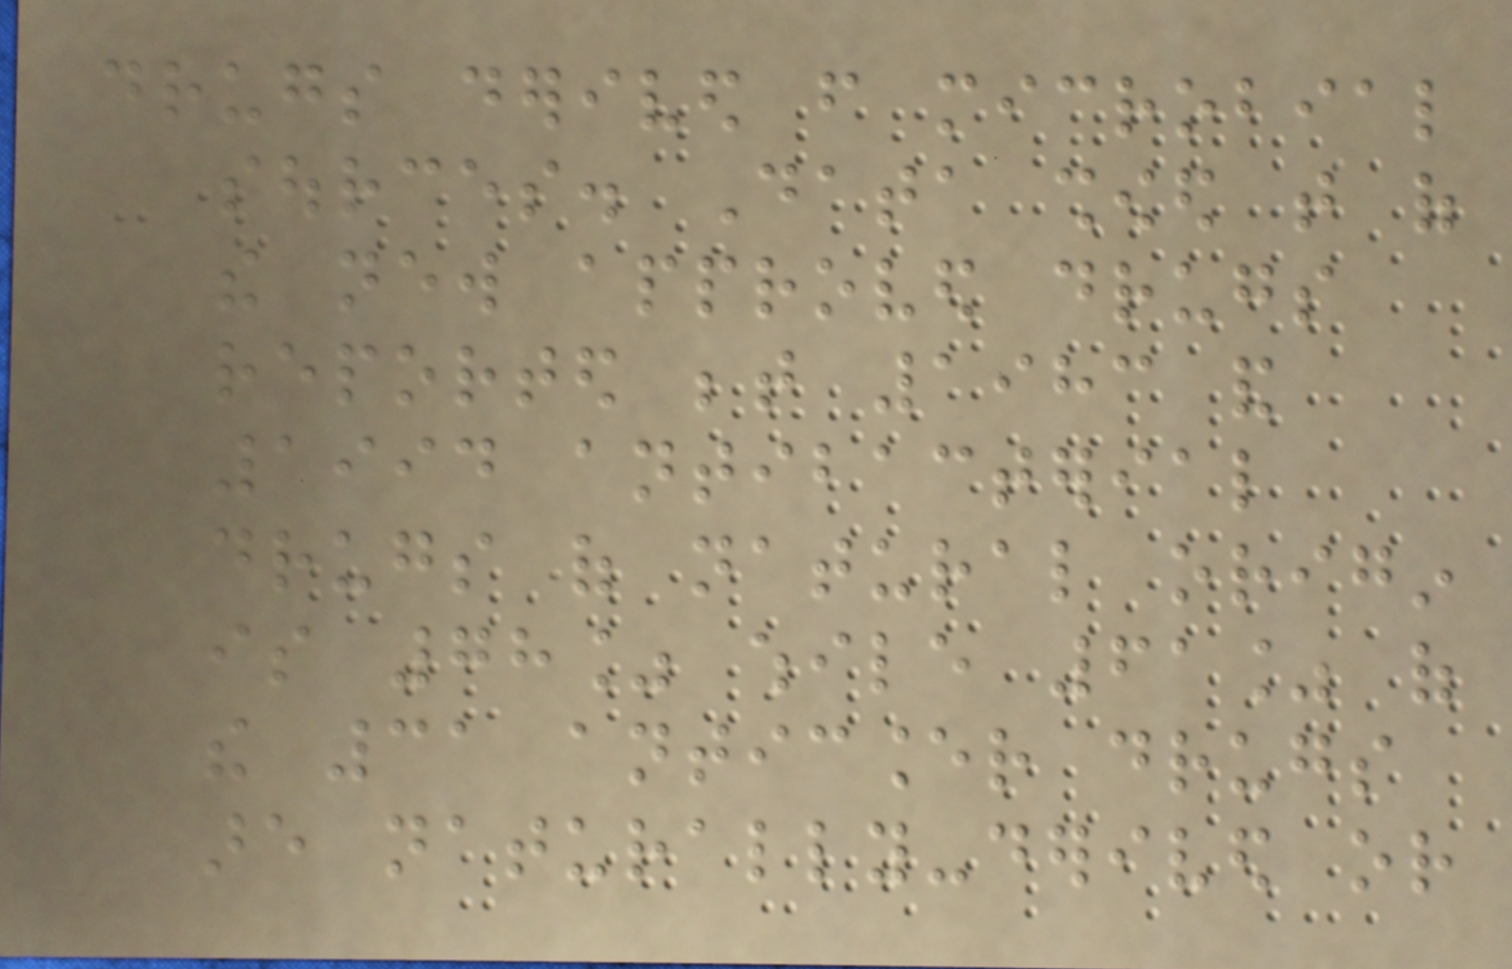drugs derived from microbial
sources. Data showed that of
the new approved drugs
reported between 1983 and
1994 antibacterial
drugs of natural origin
is 78% while 61% of
the 31 anticancer drugs
are naturally-derived or
